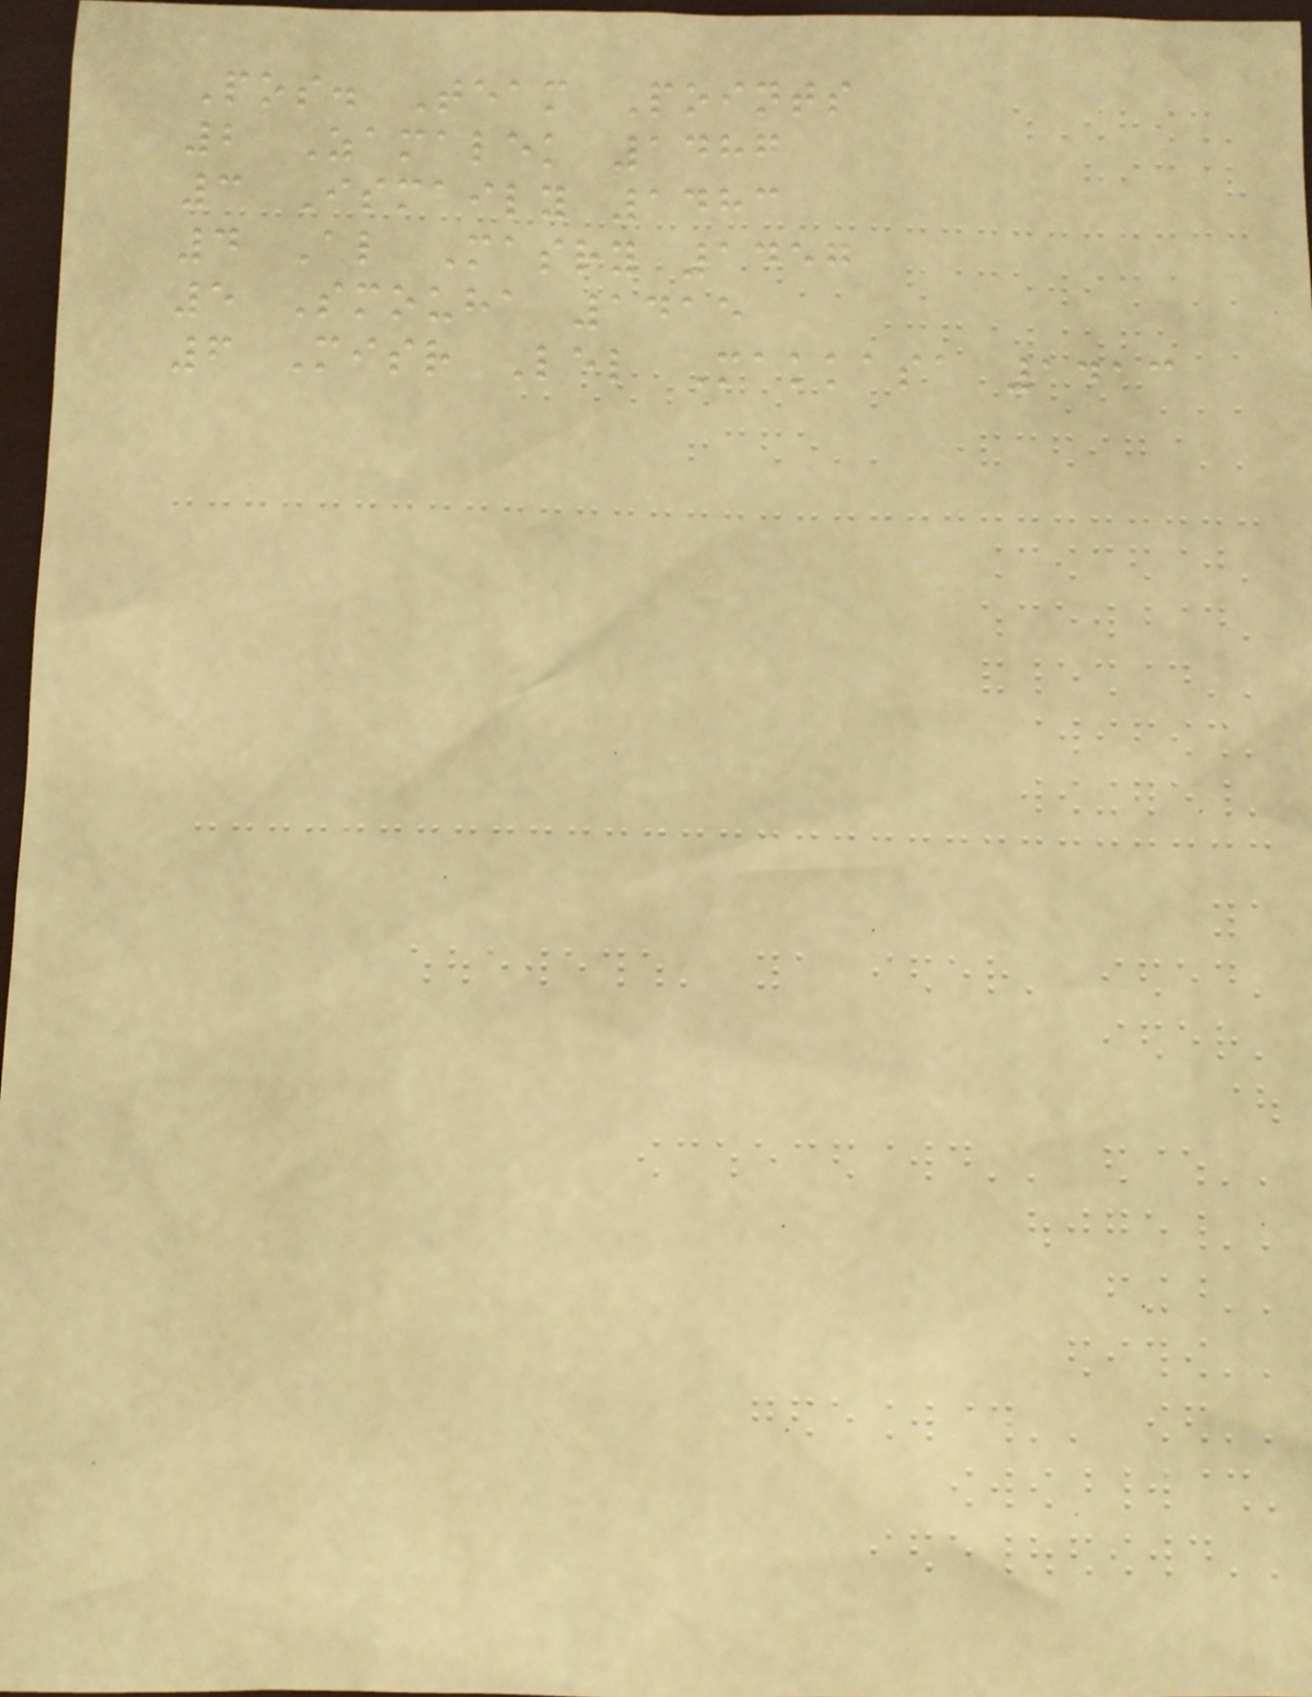Pos. Team Points
2 Zamalek 1487
3 Ismaily 1483
4 Al Masry 1457
5 Smouha 1415
6 Misr Lel Makkasa 1413
